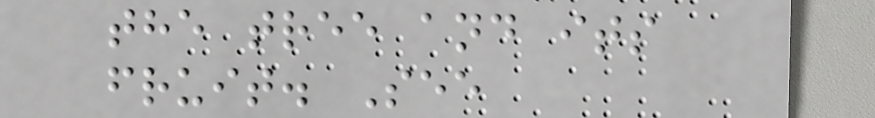the tree and its
fruit. See
